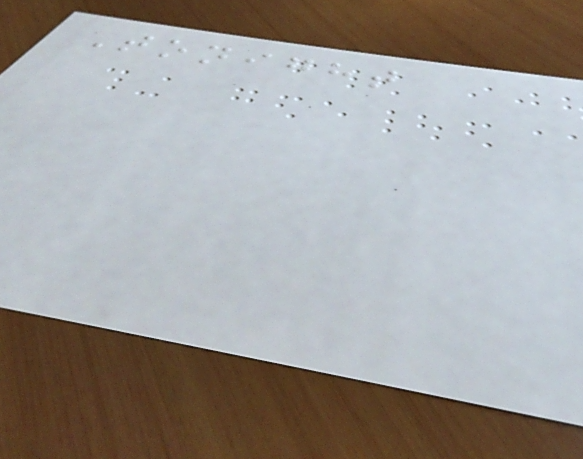Tonight
